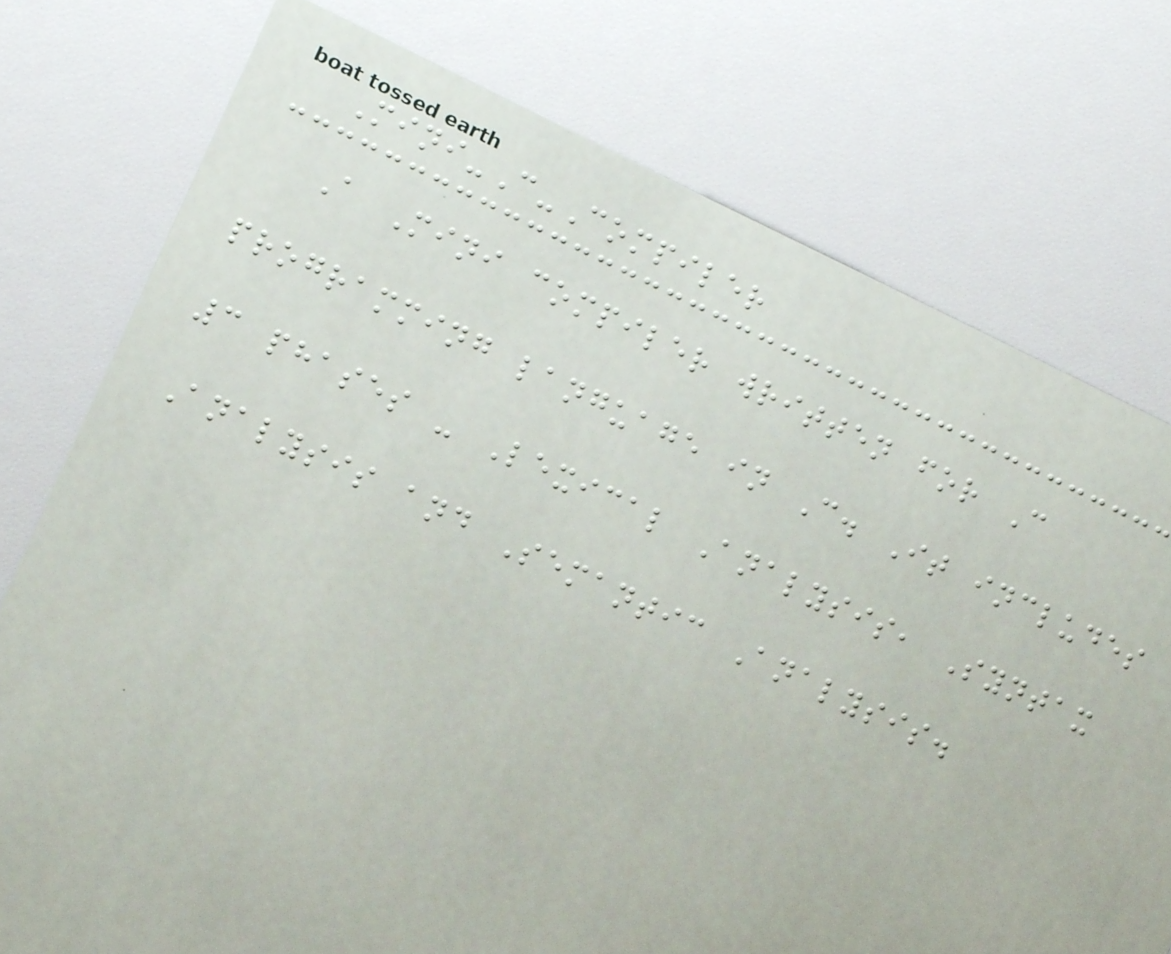Mini-C-Compiler
A Mini compiler written for C
programming language in C. It includes
3 phases - Lexical Analysis, Syntax
Analysis and Semantic Analysis.
